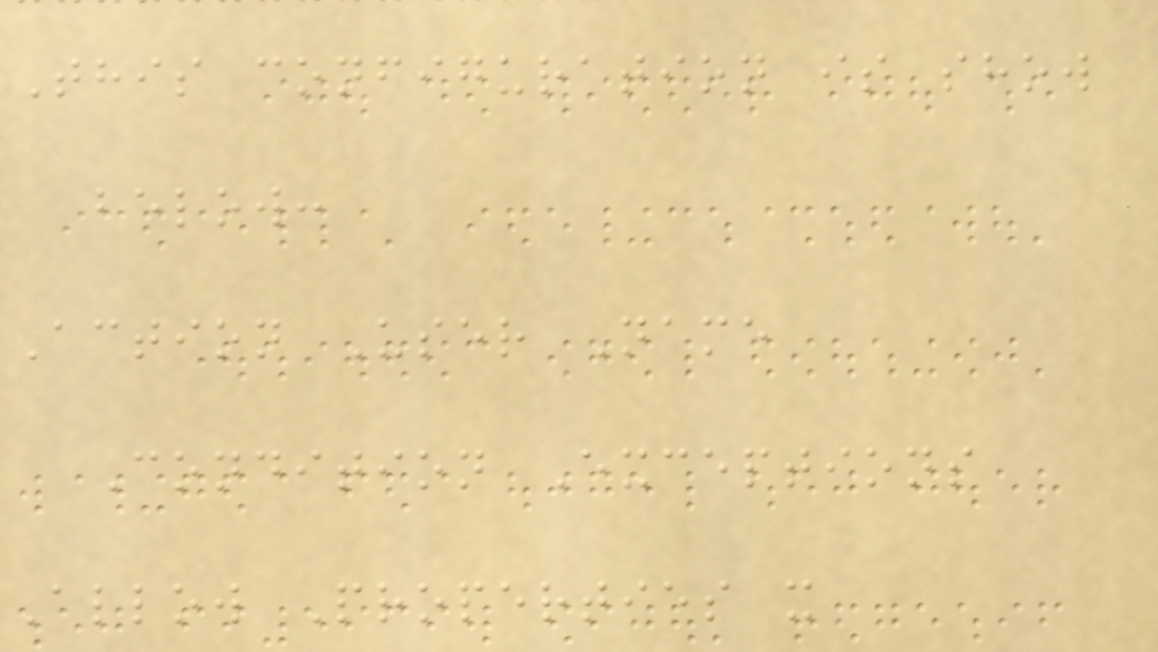This configuration is show
below:
Action User Name
Condition Exceptions
Allow Properties x
